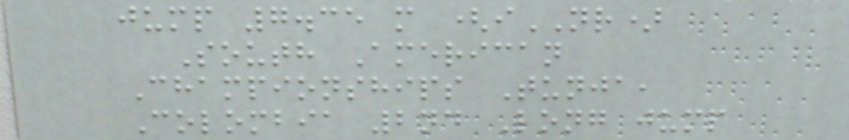jump 7.35 m (iNR)
South American
Championships Tunja,
Colombia 2nd Long jump
